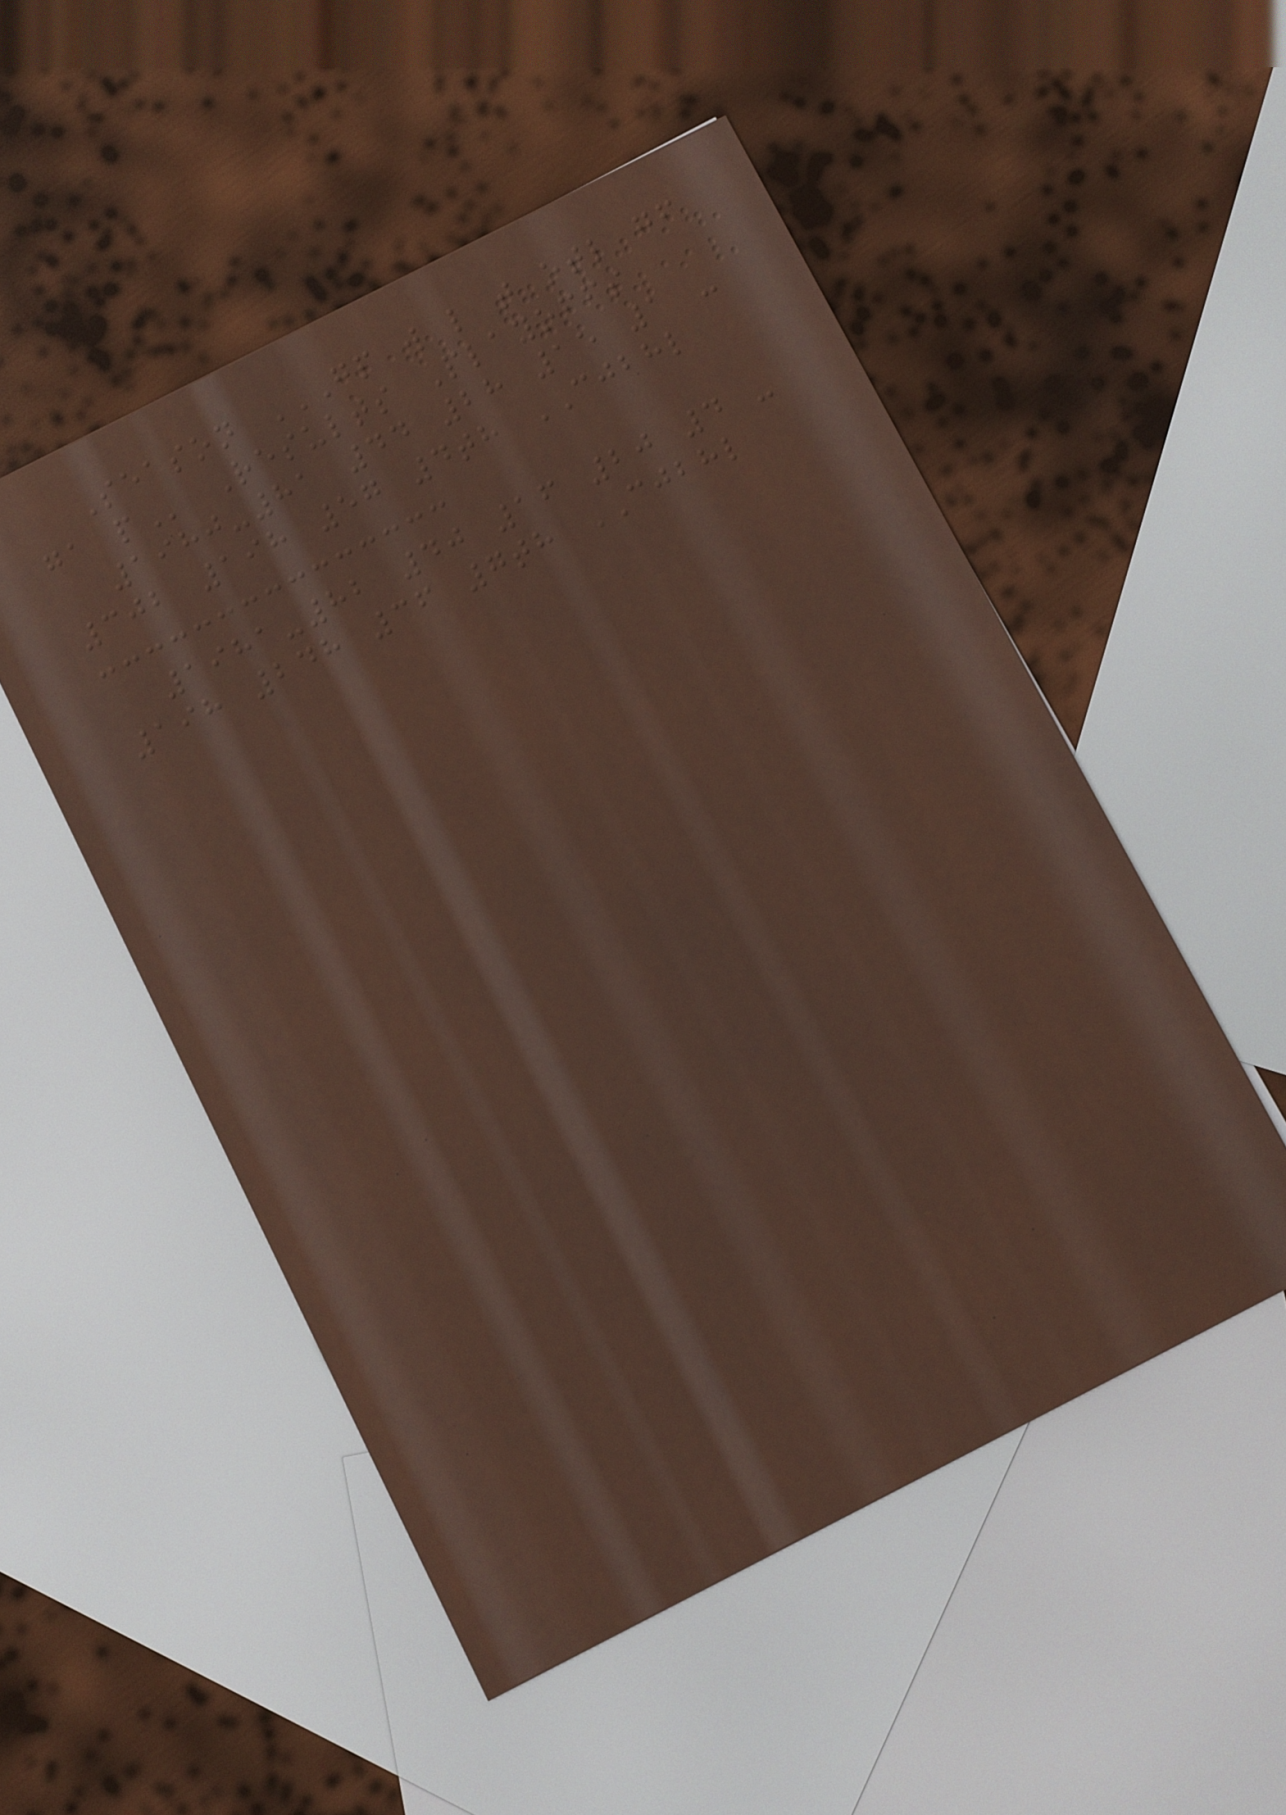Season GP W L T OTL GF
GA P Results Playoffs
1980-81 44 28 15 1 -
302 198 57 4th CJBHL
1981-82 40 16 20 4 -
198 248 36 7th CJBHL
